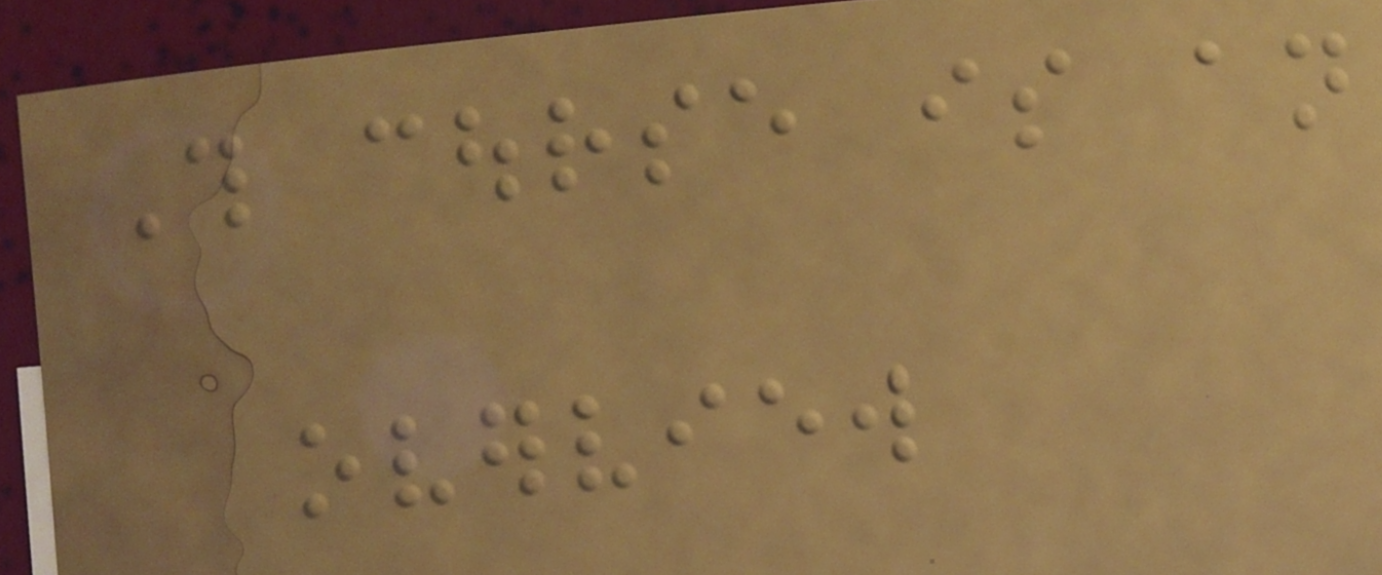This course is an
overview
